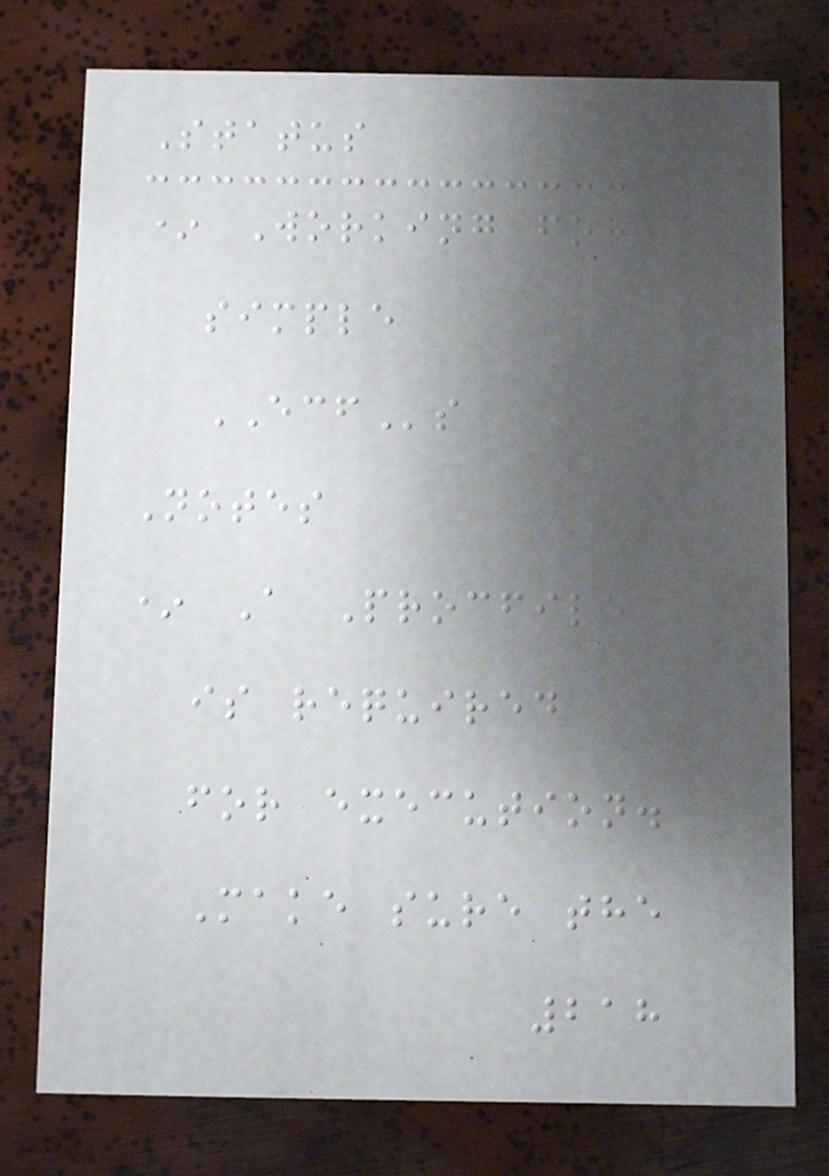Status
* Working for
simple
ECFs
Notes
* A Procfile
is required
for execution.
Make sure the
218
